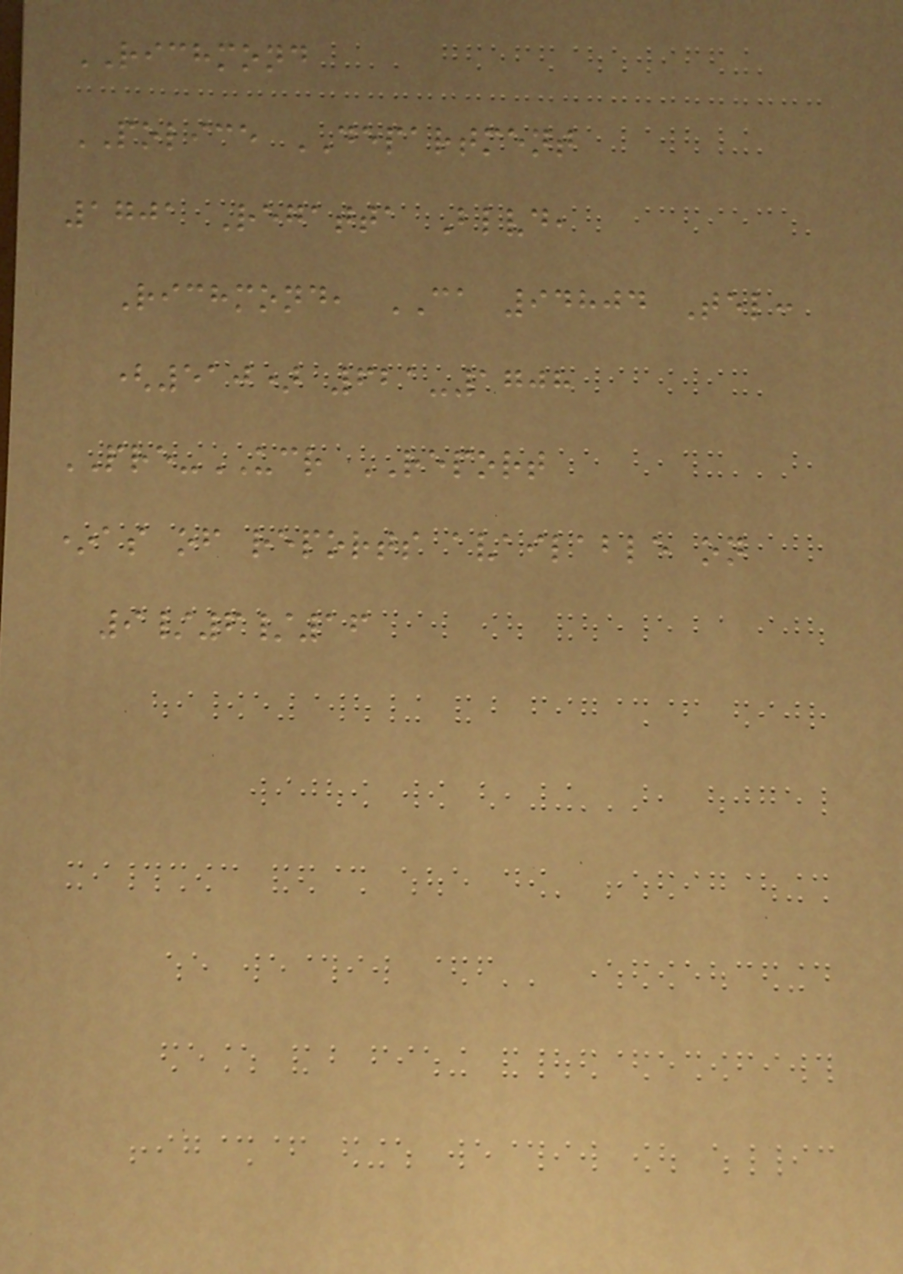RICHMOND
POLICE DEPARTMENT
1701 Regatta Blvd,
Richmond, CA 94804 Tel:
(510) 621-1708
PRE-UCR REPORT
*as of reports available on
9/6/16
